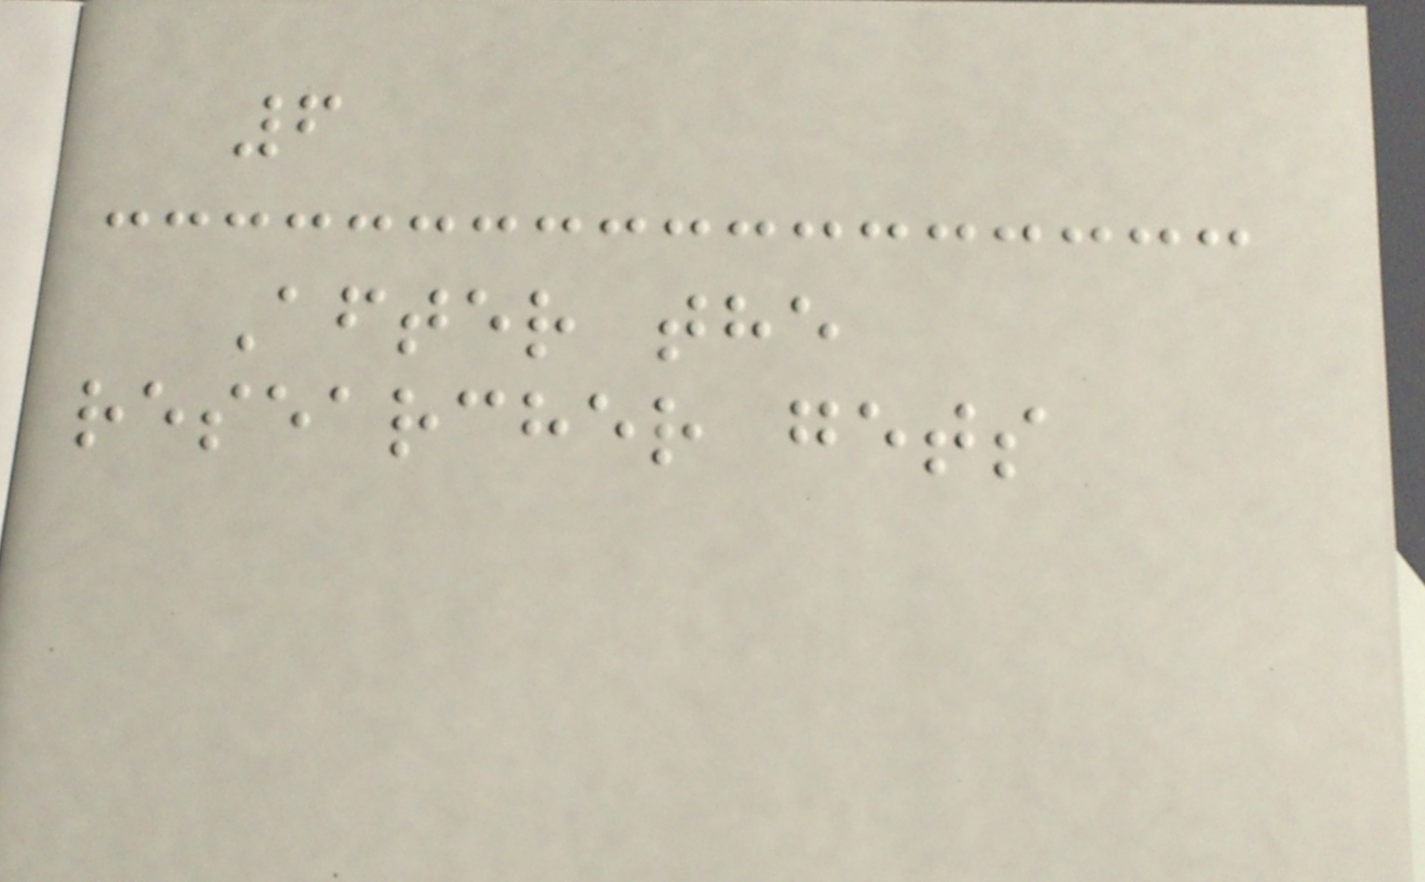6
After the
researcher gets
